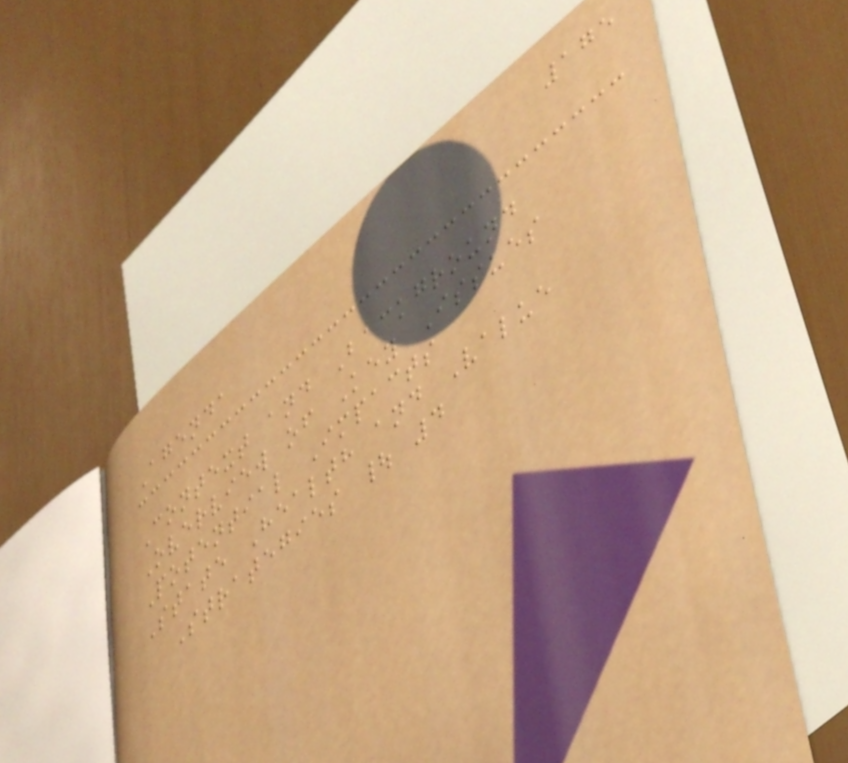175
Agenda
Context and Background
Overview of Key Issues
Potential Impacts
State Health and Value
Strategies | 4
